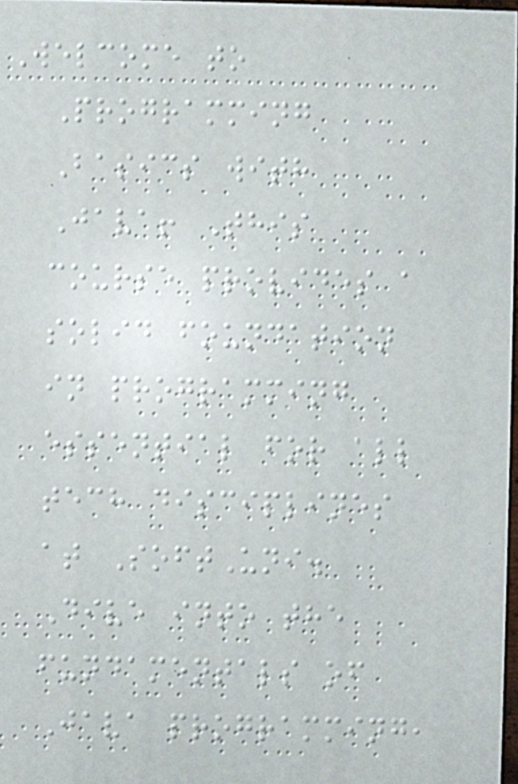Welcome to
Programming
Basics with
Java! This
course provides a
solid foundation
in programming
essential for all
tech disciplines
at SoftUni.
Dive into the
fundamentals of
Java programming,
